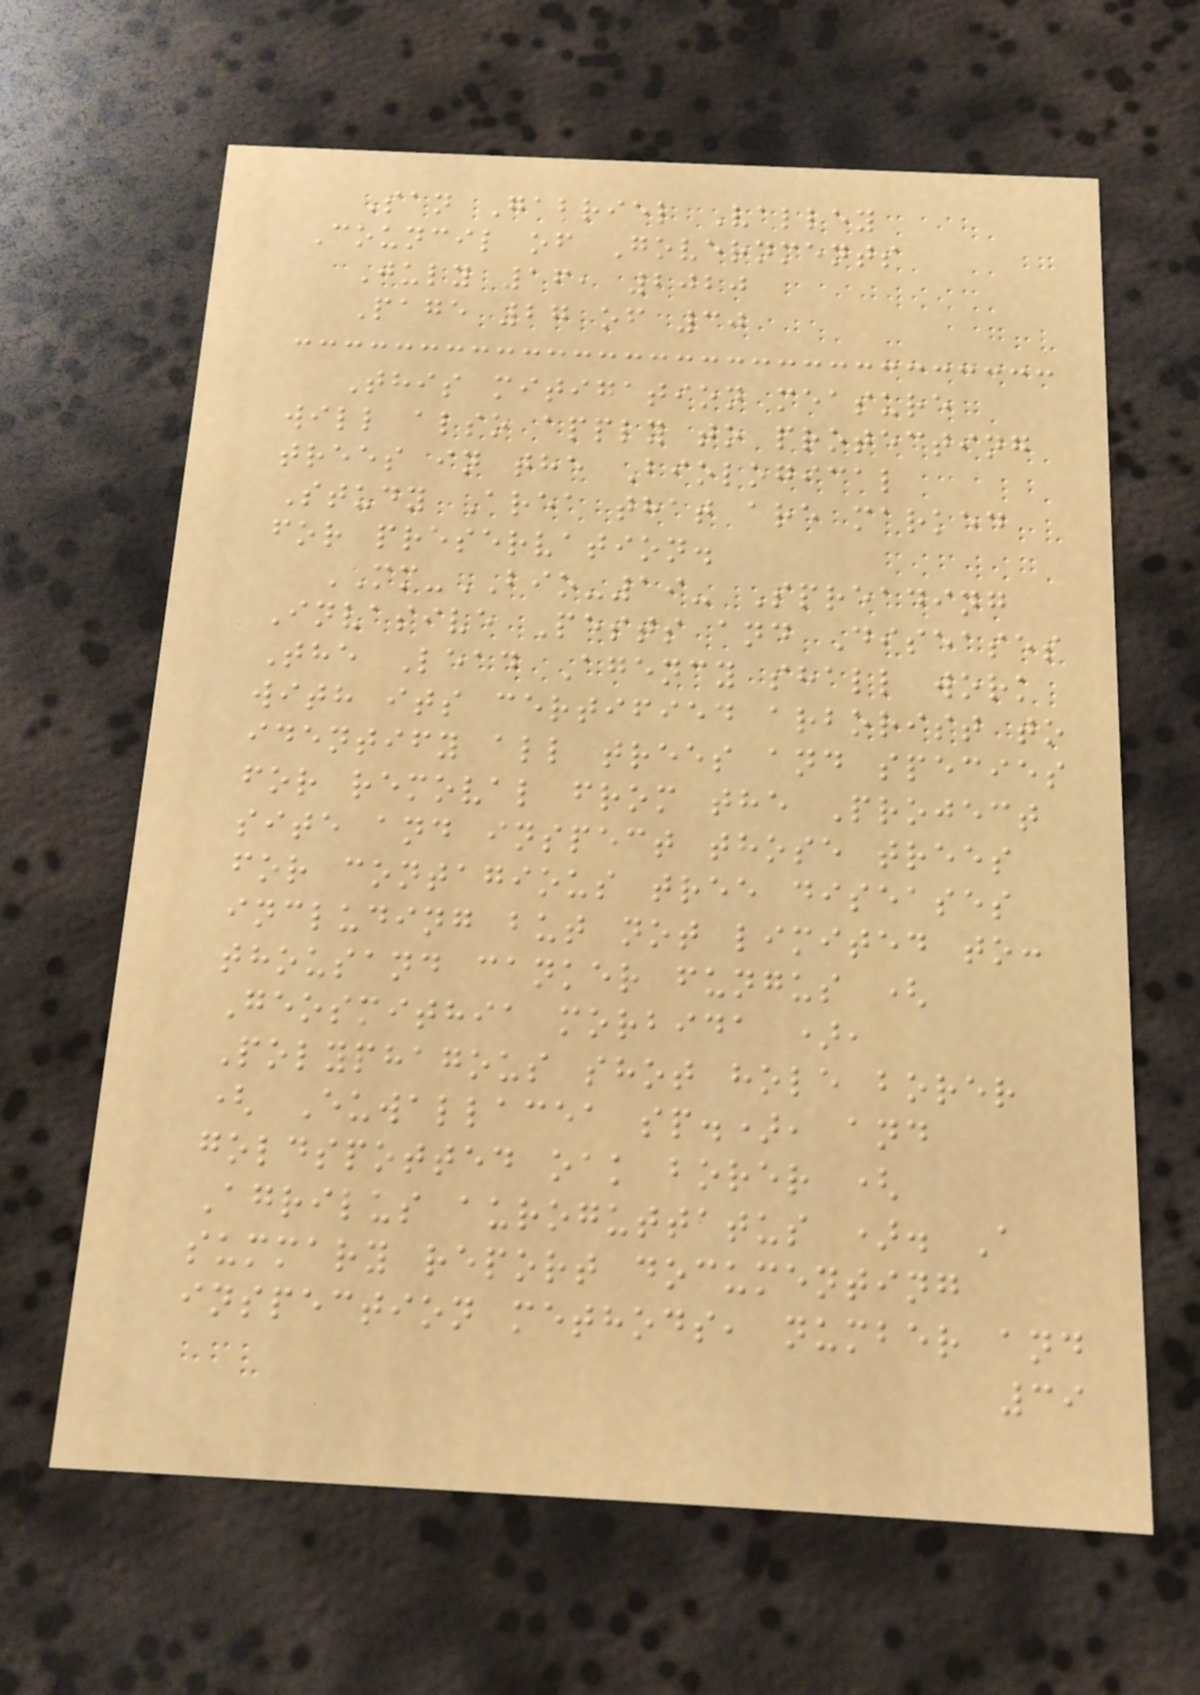San Gabriel Valley
Council of Governments
July 16, 2020
Page 27 of 30
This mitigation measure
will also apply to protecting
trees in the Biological
Study Area that are marked
for preservation.
MM-BIO-19- Spreading
Invasive Pests and Diseases
The Lead Agency shall work
with its certified arborist to
identify all trees and species
for removal from the Project
site and inspect those trees
for contagious tree diseases
including but not limited to:
thousand canker fungus (
Geosmithia morbida ),
Polyphagous shot hole borer
( Euwallacea sp.), and
goldspotted oak borer (
Agrilus auroguttatus ). A
summary report documenting
inspection methods, number and
39
